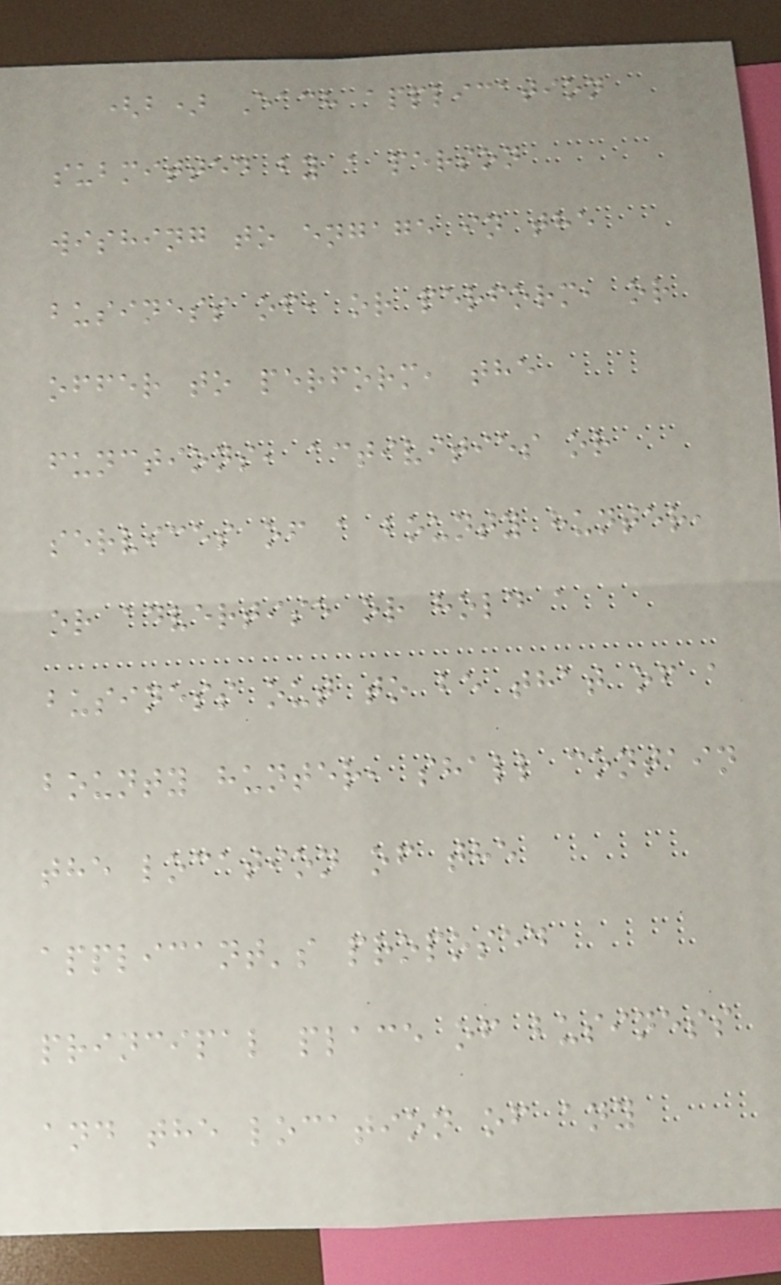(b) Each application
submitted by a person
wishing to engage in the
business of, or perform, or
offer to perform, the
functions, activities or
services of a bounty hunter,
or advertise or hold a
business out to be that of a
bounty hunter, shall contain
the location of the
applicant's proposed
principal place of business
and the location of any
